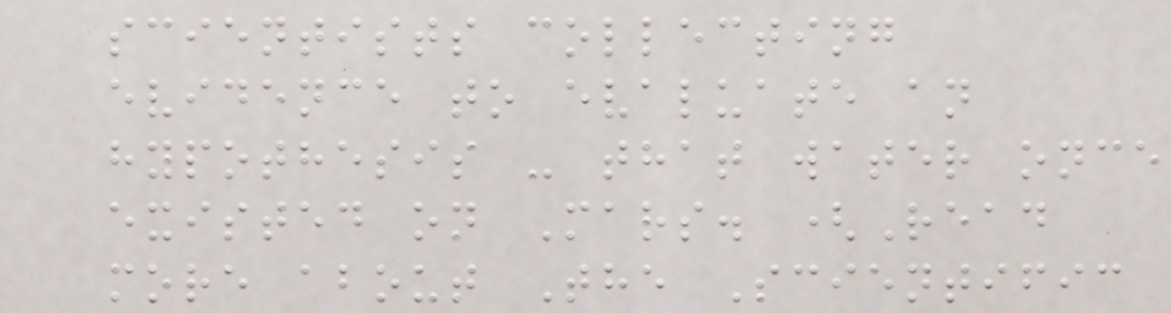scientists collecting
evidence to evaluate an
hypothesis - that water once
existed on Mars. (Read
more about The Scientific
